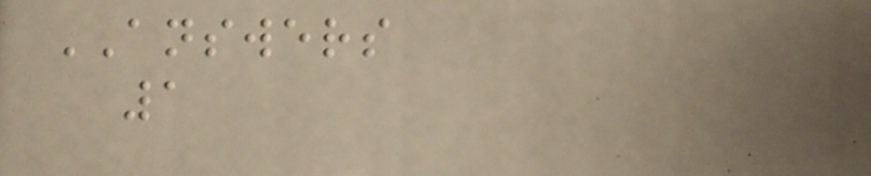ANSWERS
1
